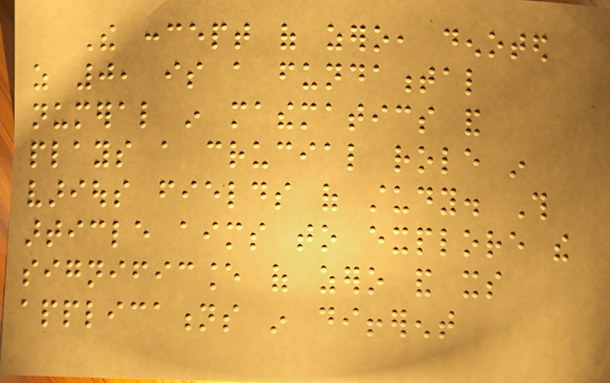The concept of zero, denoted
as 0, is a fundamental
numeral in mathematics and
plays a crucial role in
various fields of study. This
article aims to explore the
significance of zero and its
applications in different
